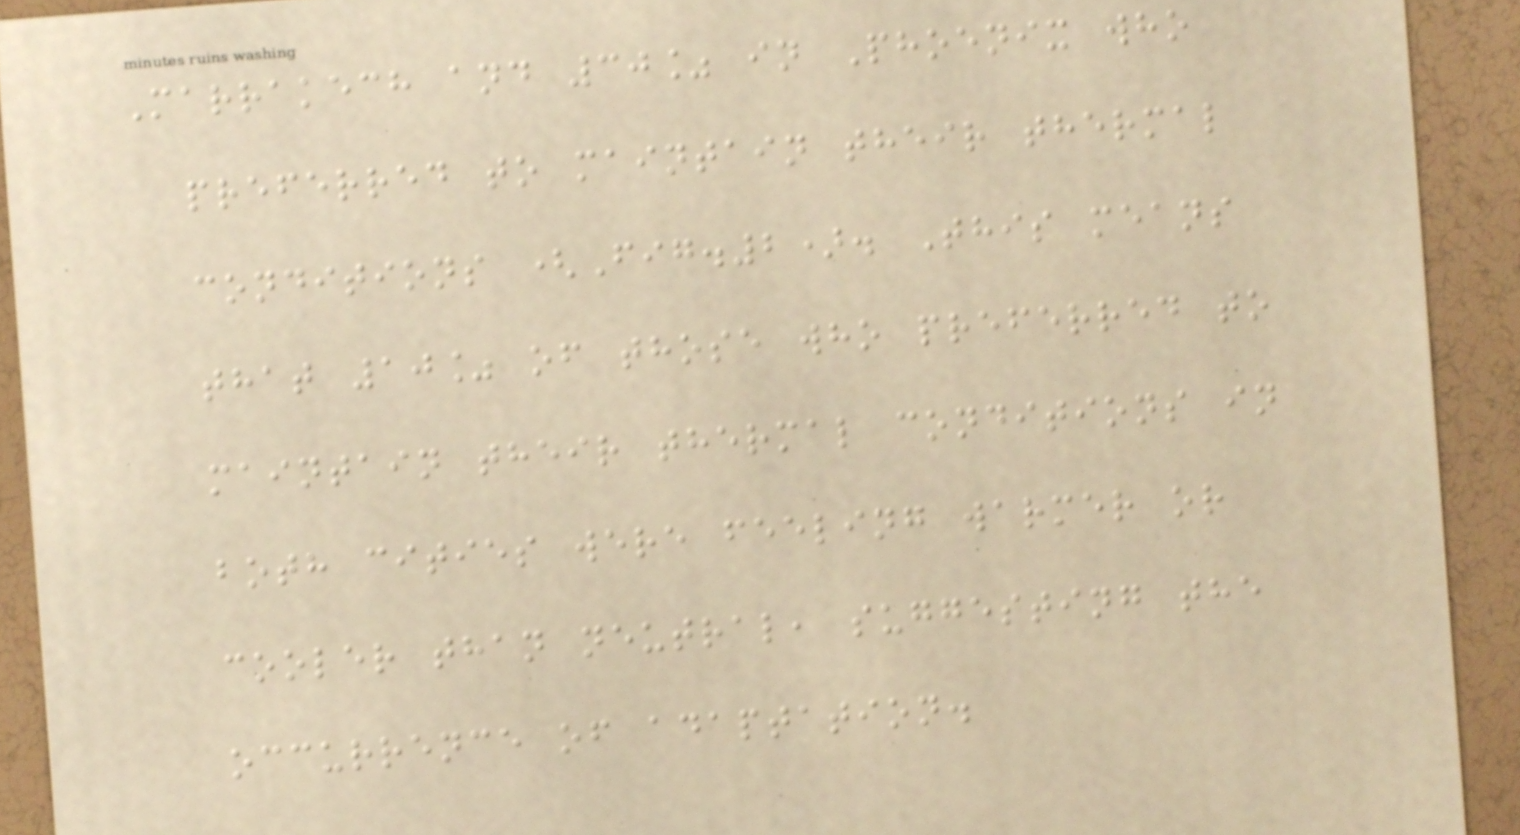Marrakech and 30% in Phoenix who
preferred to maintain their thermal
conditions (Fig.2). This means
that 10% of those who preferred to
maintain their thermal conditions in
both cities were feeling warmer or
cooler than neutral, suggesting the
occurrence of adaptation.
